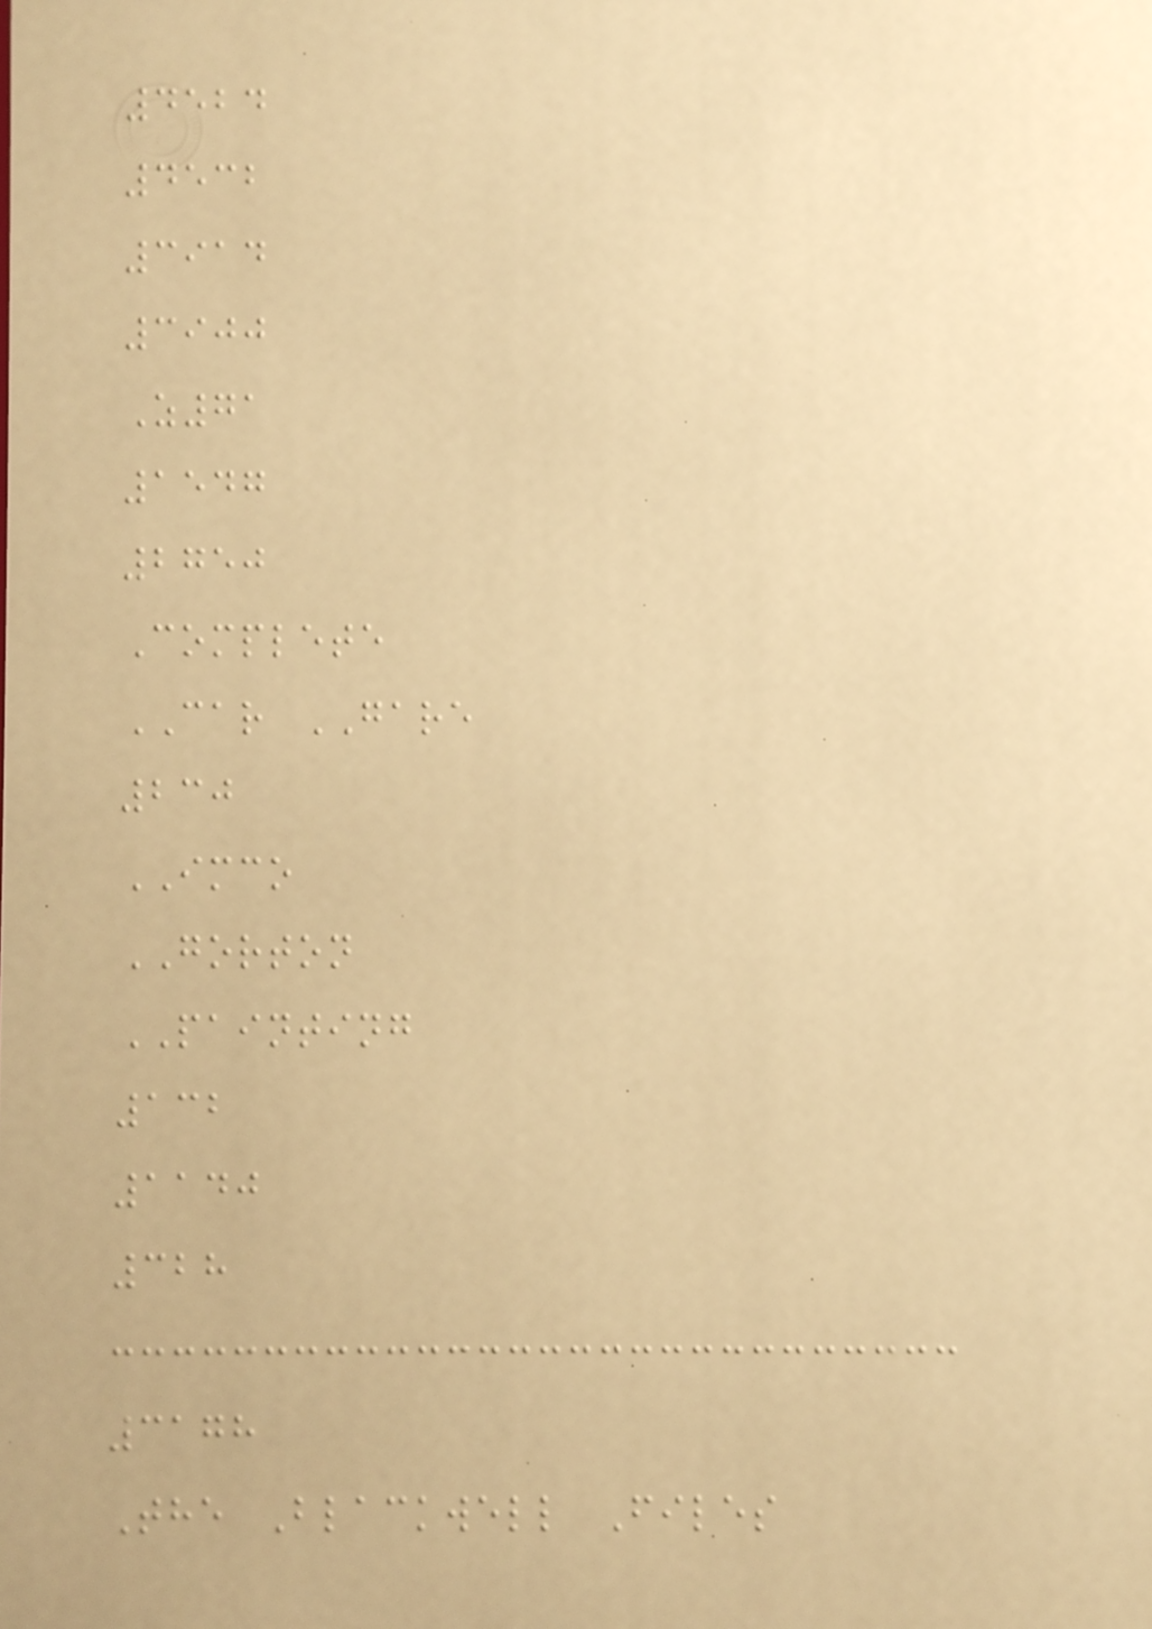4524
4532
3914
3900
Z71
1547
2750
Complete
CAR GARE
230
IMCO
GORTON
PAINTING
132
1140
328
3178
The Blackwell Files
